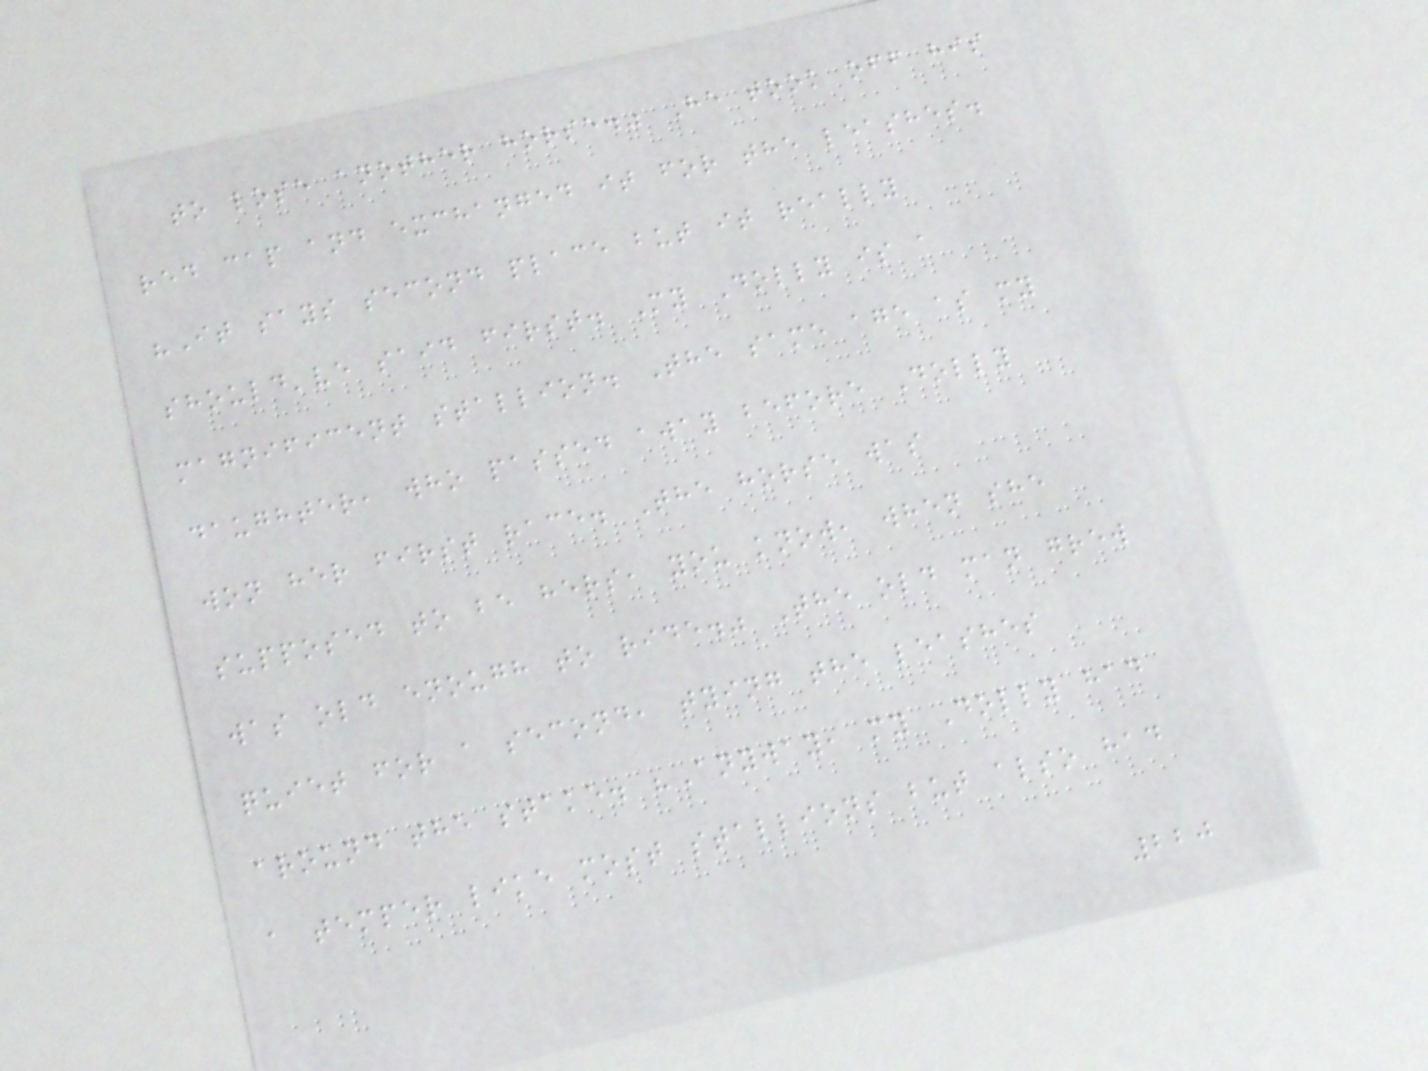to lose another horse." He took off his
red cap and exchanged it for the leashes.
"It says second place but it really
should've said first. My Dolly is a
magnificent stallion. The same age as my
daughter, who passed away before Dolly
won her first race. The horse was
supposed to be hers, you know, when she
was old enough to ride." The old man grew
quiet for a second, tying the leashes
around the stake. "Anyway, my Dolly had
a temper like most stallions but also had
220
